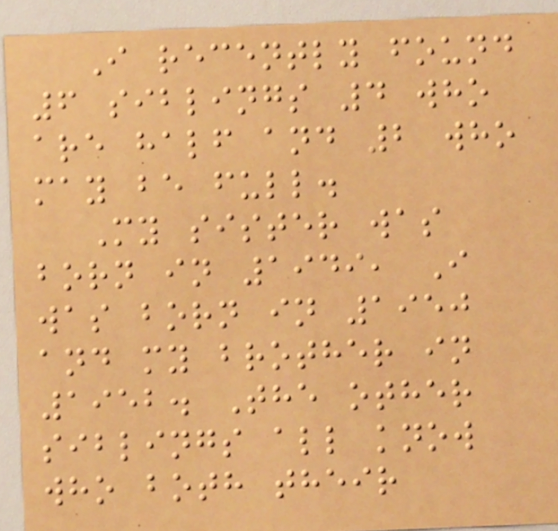I recently found
6 siblings 4 who
are half and 2 who
may be full.
My sister was
born in 1949, I
was born in 1950
and my brother in
1952. The other
siblings all know
who both their
